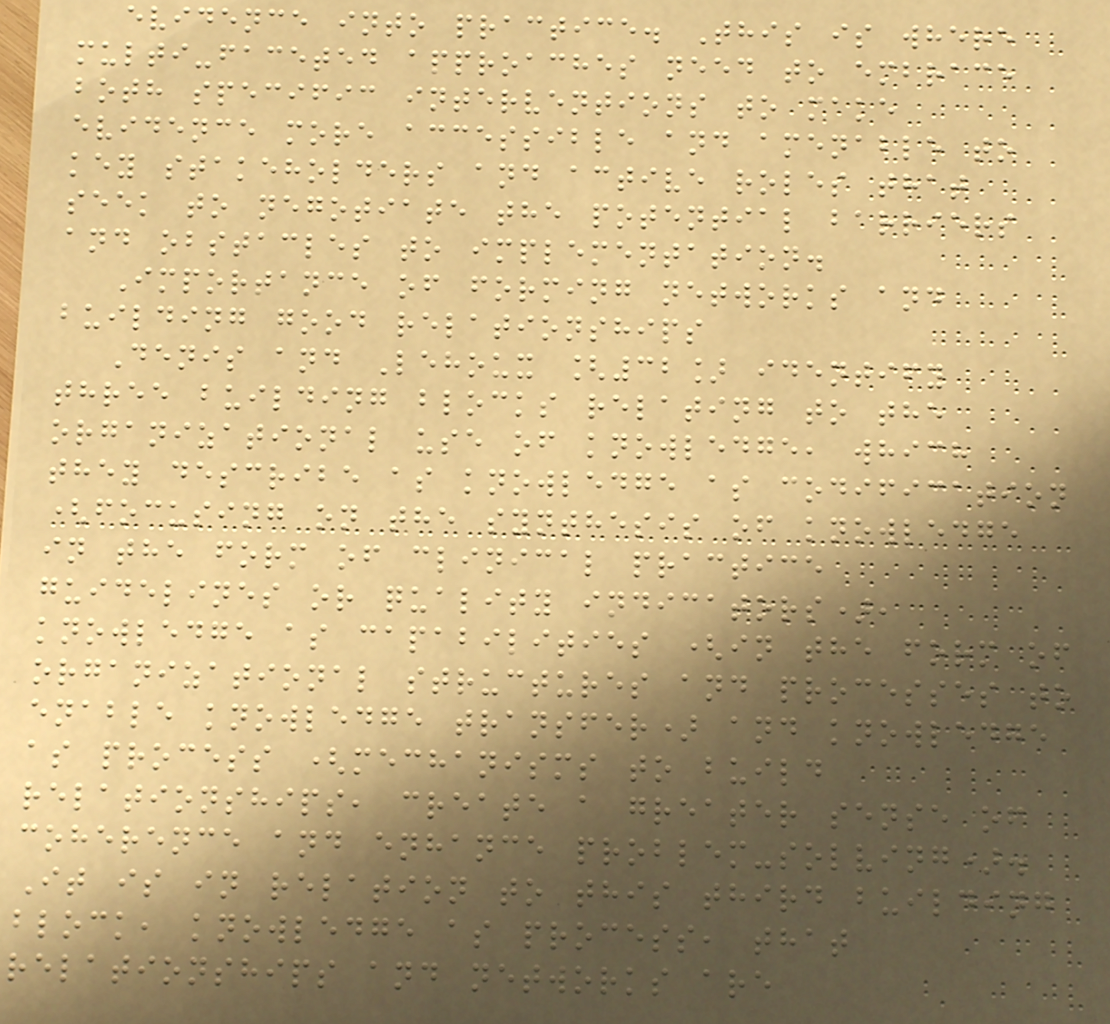evidence into practice. This is where
multi-faceted approaches need to embrace
both specific interventions to make
evidence more accessible and amenable to
key stakeholders and active roles that
seek to negotiate the potential barriers
and obstacles to implementation.
Importance of forming networks and
building good relationships
Denis and Lehoux [32] identify
three building blocks relating to the
organizational use of knowledge, which
they describe as knowledge as codification
(focusing on the synthesis of knowledge
in the form of clinical practice
guidelines or quality indicators),
knowledge as capabilities (in the form of
organizational structures and processes to
enable knowledge transfer) and knowledge
as process (mechanisms to build
relationships, create a greater sense of
coherence and enhance problem-solving).
It is in relation to this third building
block, knowledge as process, that
relationships and networks are
